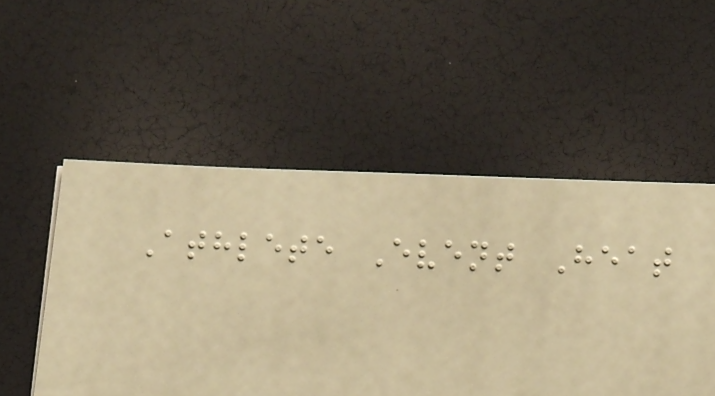Athlete Event Heat
